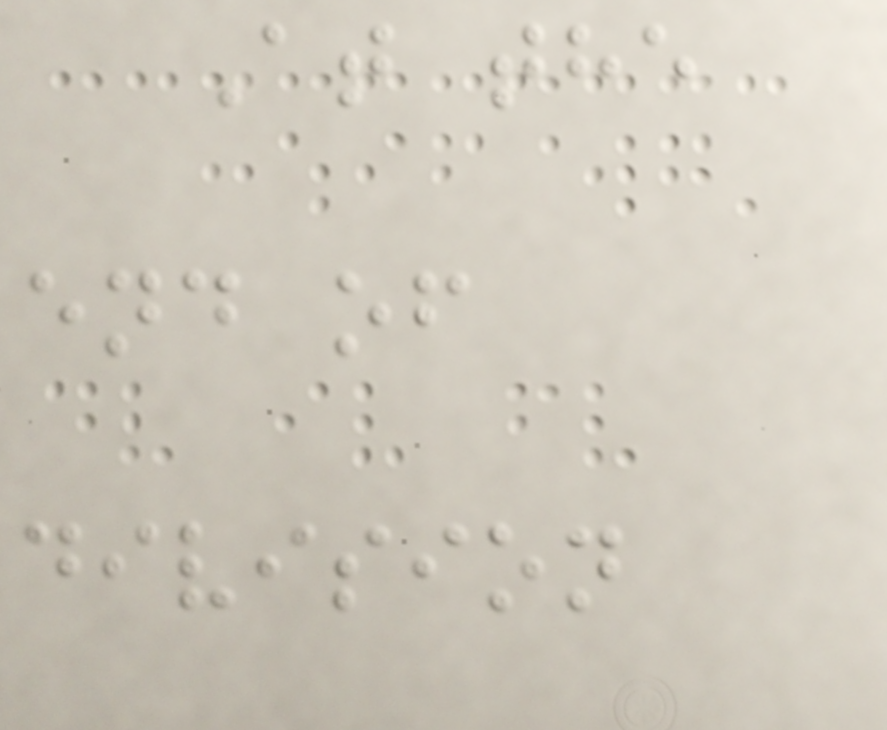At the
end of
division
